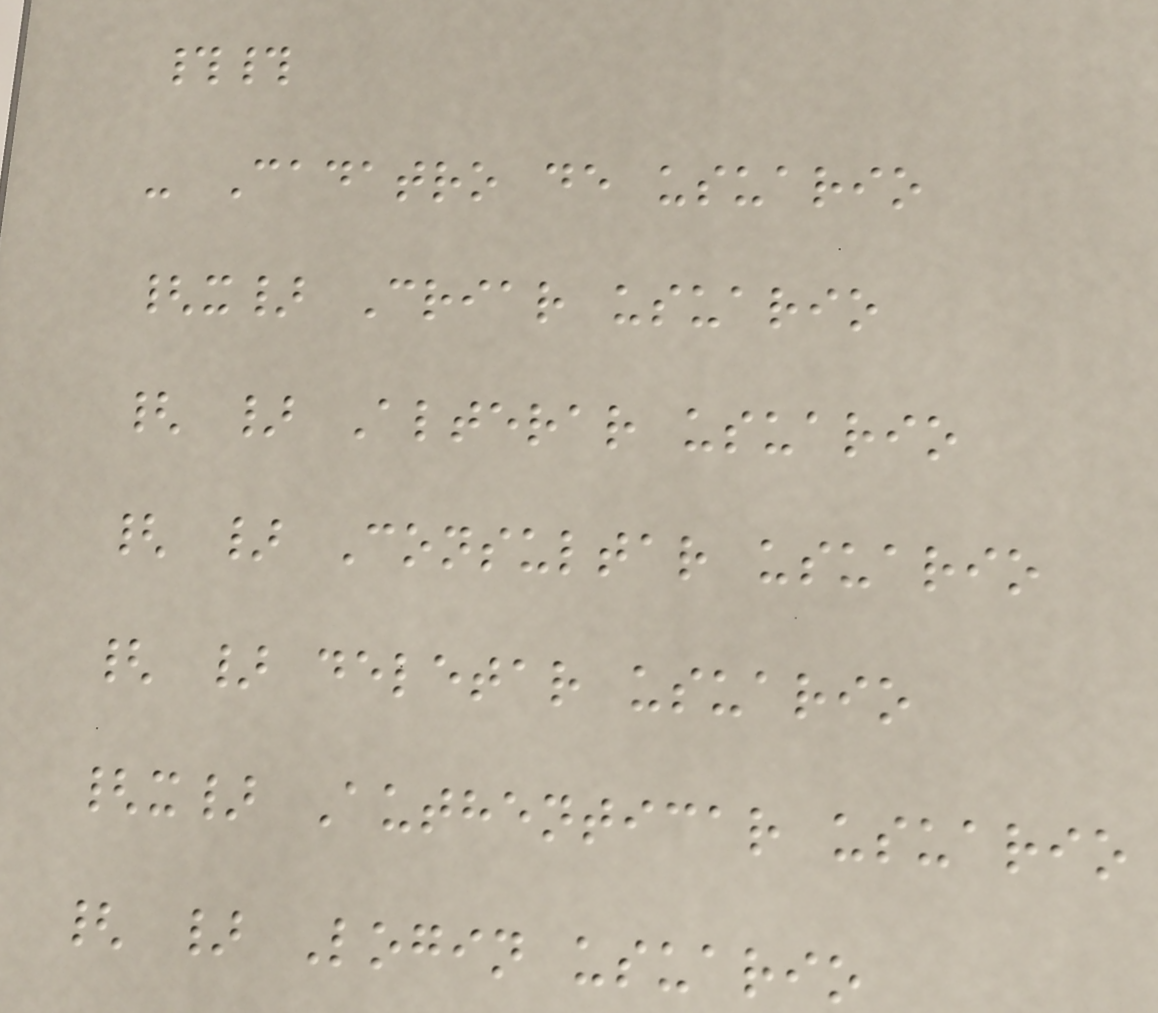##
- Cadatro de usuario
{x} Criar usuario
{ } Alterar usuario
{ } Consultar usuario
{ } deletar usuario
{x} Authenticar usuario
{ } Login usuario
